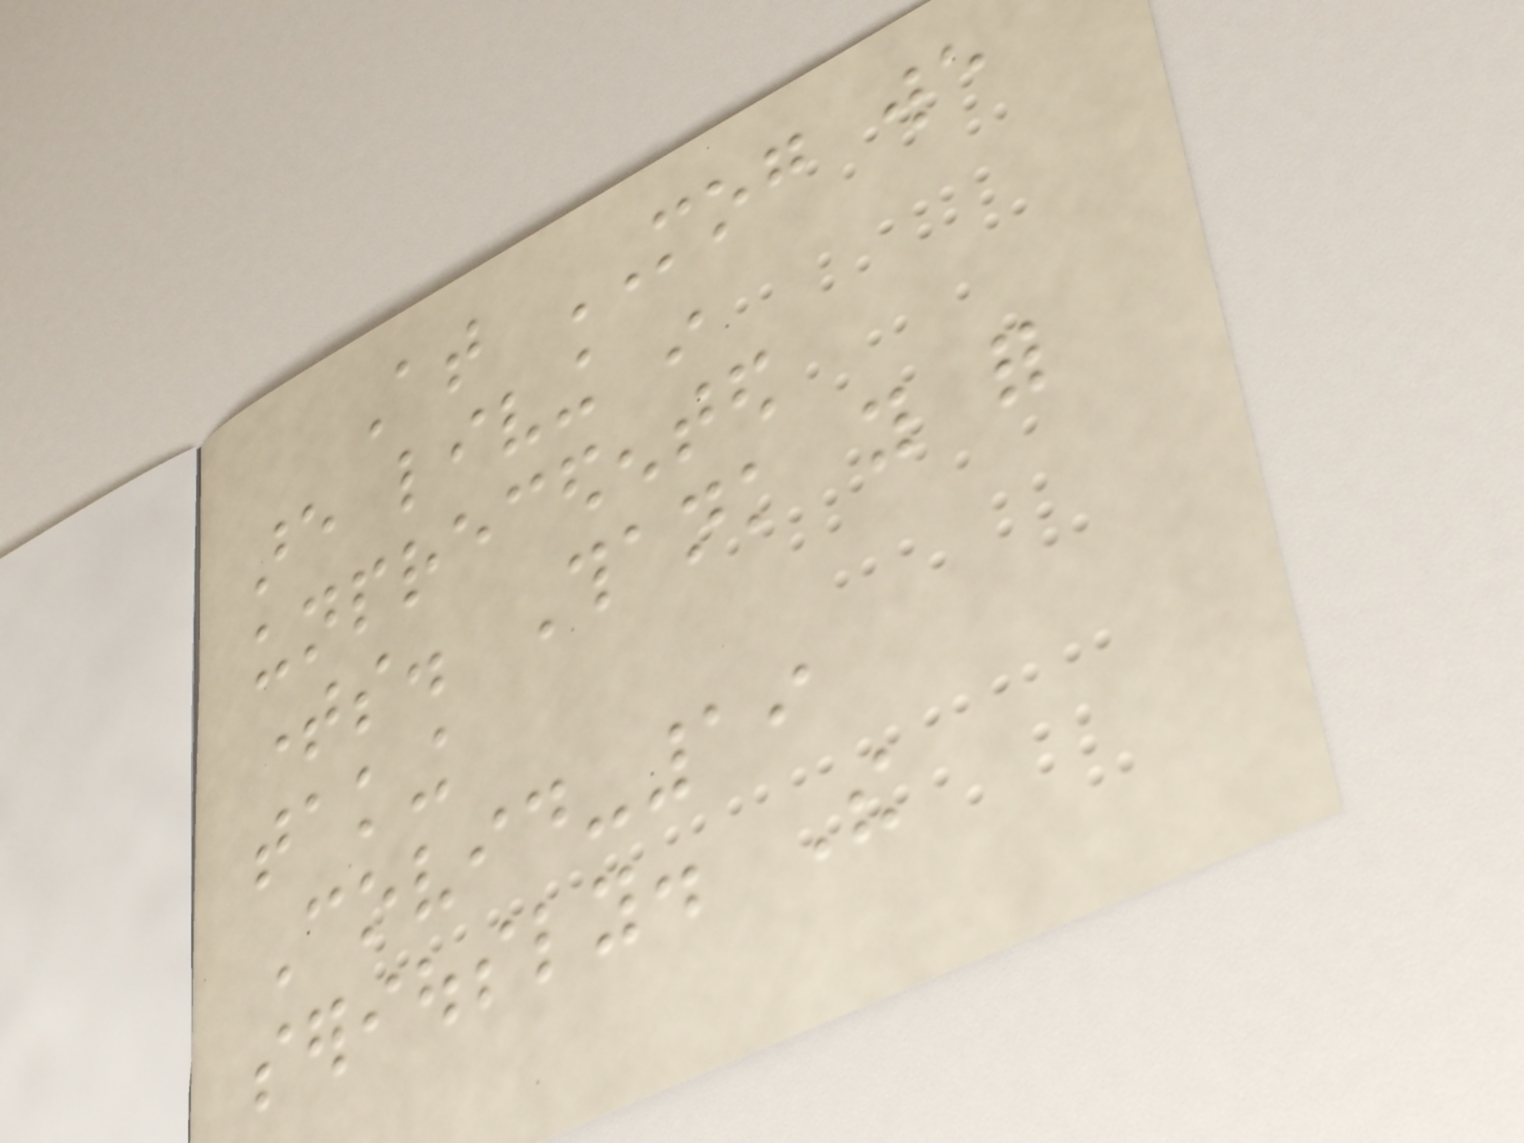At MOG we
are living in
unprecedented
times. Thank you for
taking
Covid-19
seriously. The
